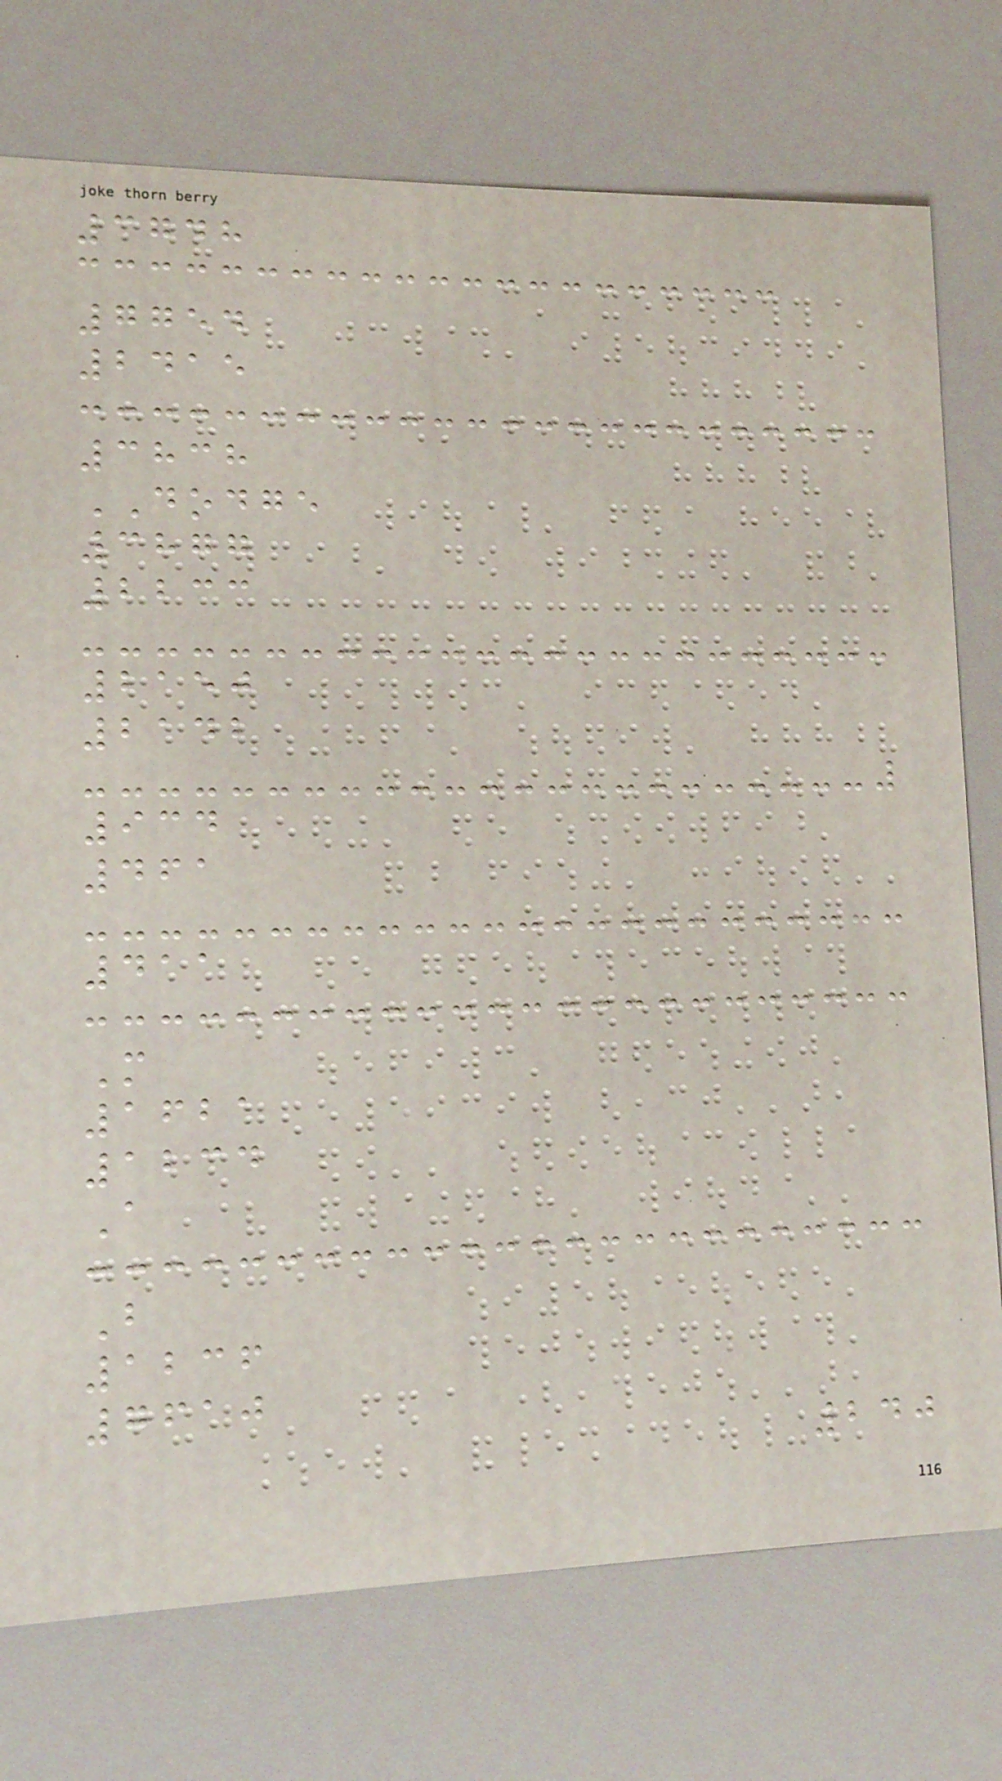3748
7754
2415
3838
DODGE
3877
2233
2150
2142
934
461
411
M
1621
1234
A
B
1236
7610
240
